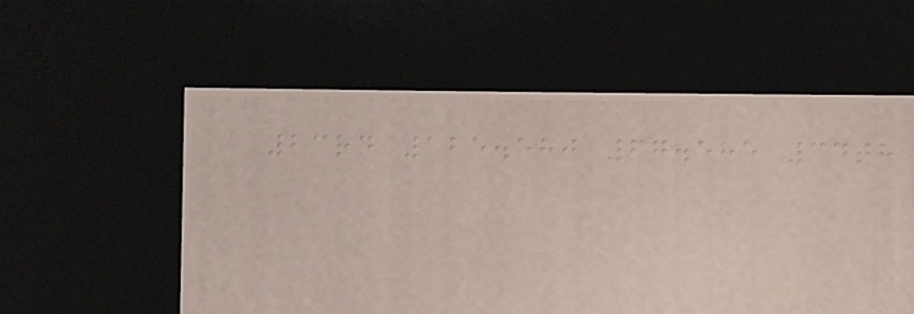23rd 125.580 67.585 34th
